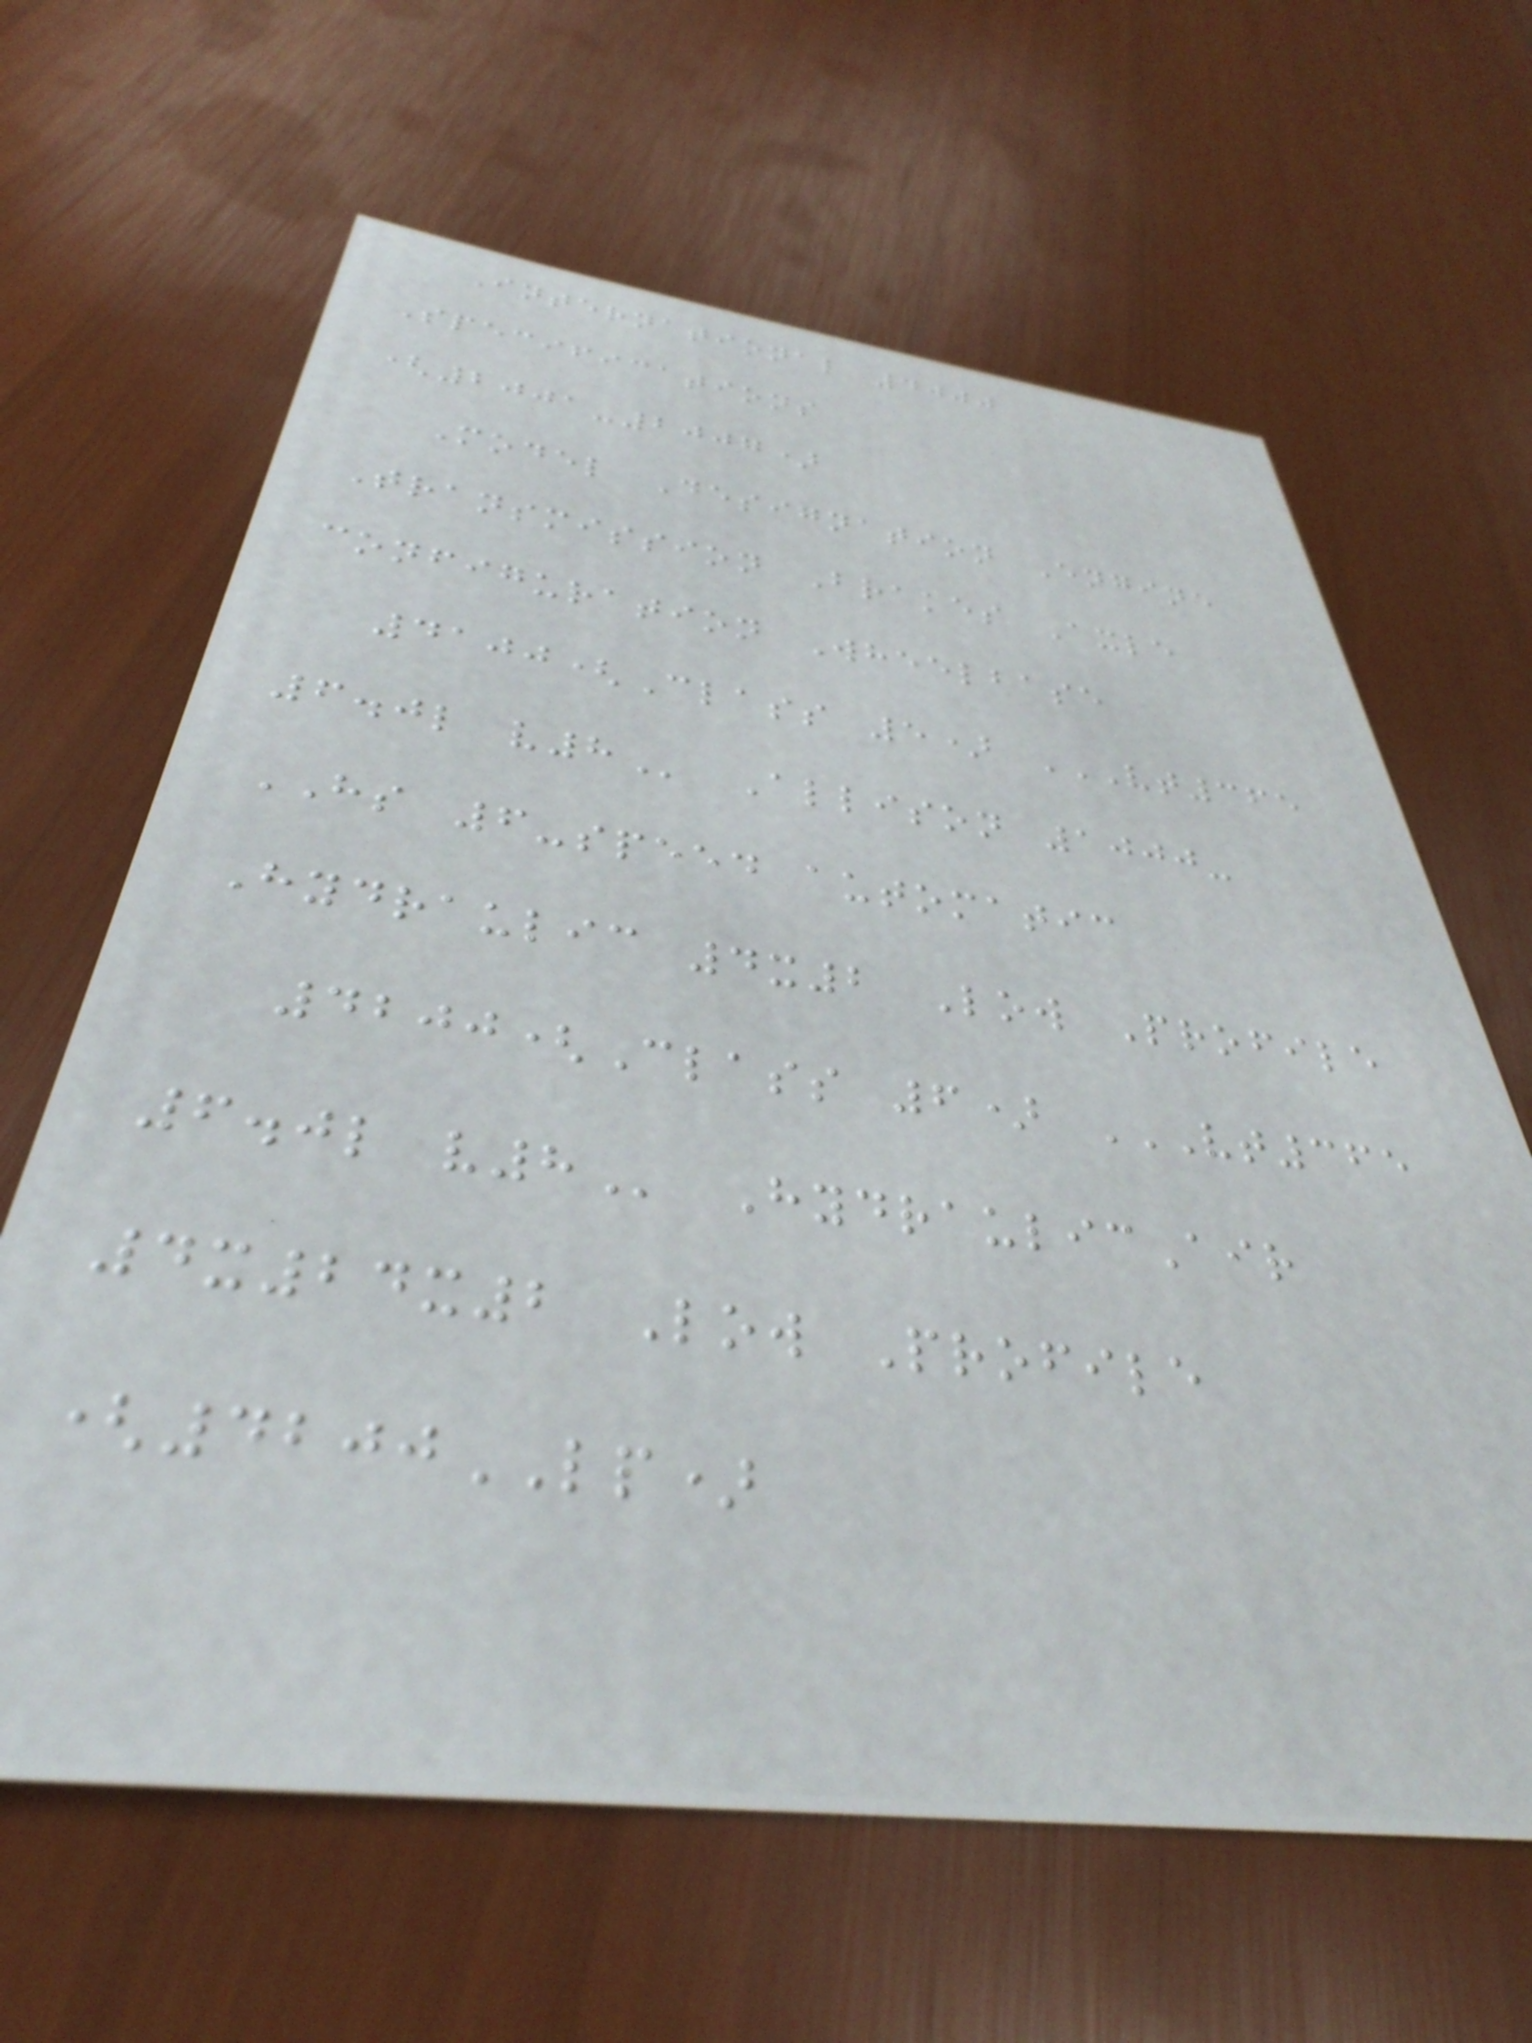International 4000
Specifications
(2001-2007)
Model Designation Engine
Transmission Brakes Axle
configuration Wheelbase
4100(Class 5) VT365
6.0L V8 Allison 1000-
HS 6-speed automatic
Hydraulic 4x2 Low Profile
4200(Class 6) VT365
6.0L V8 HydraulicAir
4x24x2 Low Profile
(4200LP)
